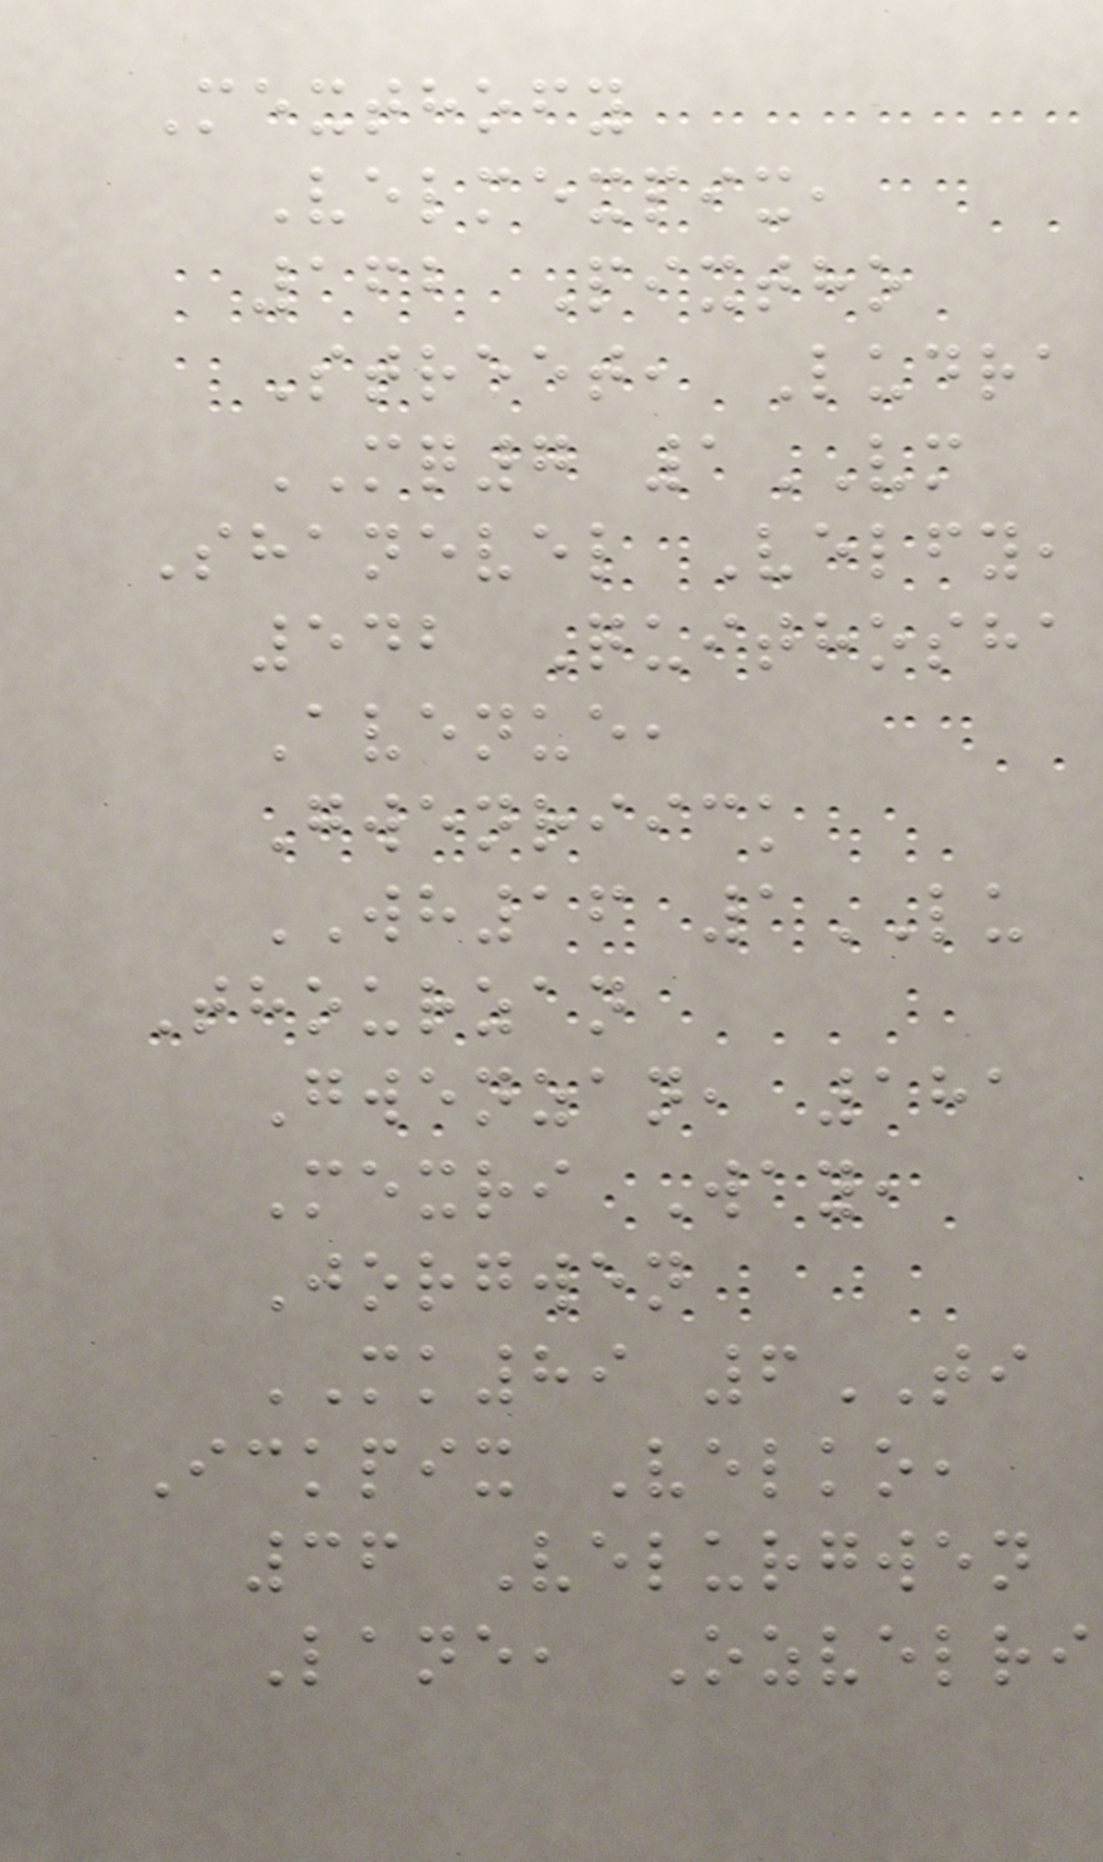Mexthofy
Velmexpix,
162 Pixtho
Street, Ludra
MQ7 1VM
Shanevel Velfy,
542 Quithosha
Avenue,
Gwenriick
WH16 1LU
Thourzan
Gwenzan, 181
Mexri Way,
Jorgwen
MK89 6TI
Ickpix Velko,
36 Velurgwen
Lane, Ozvelri
